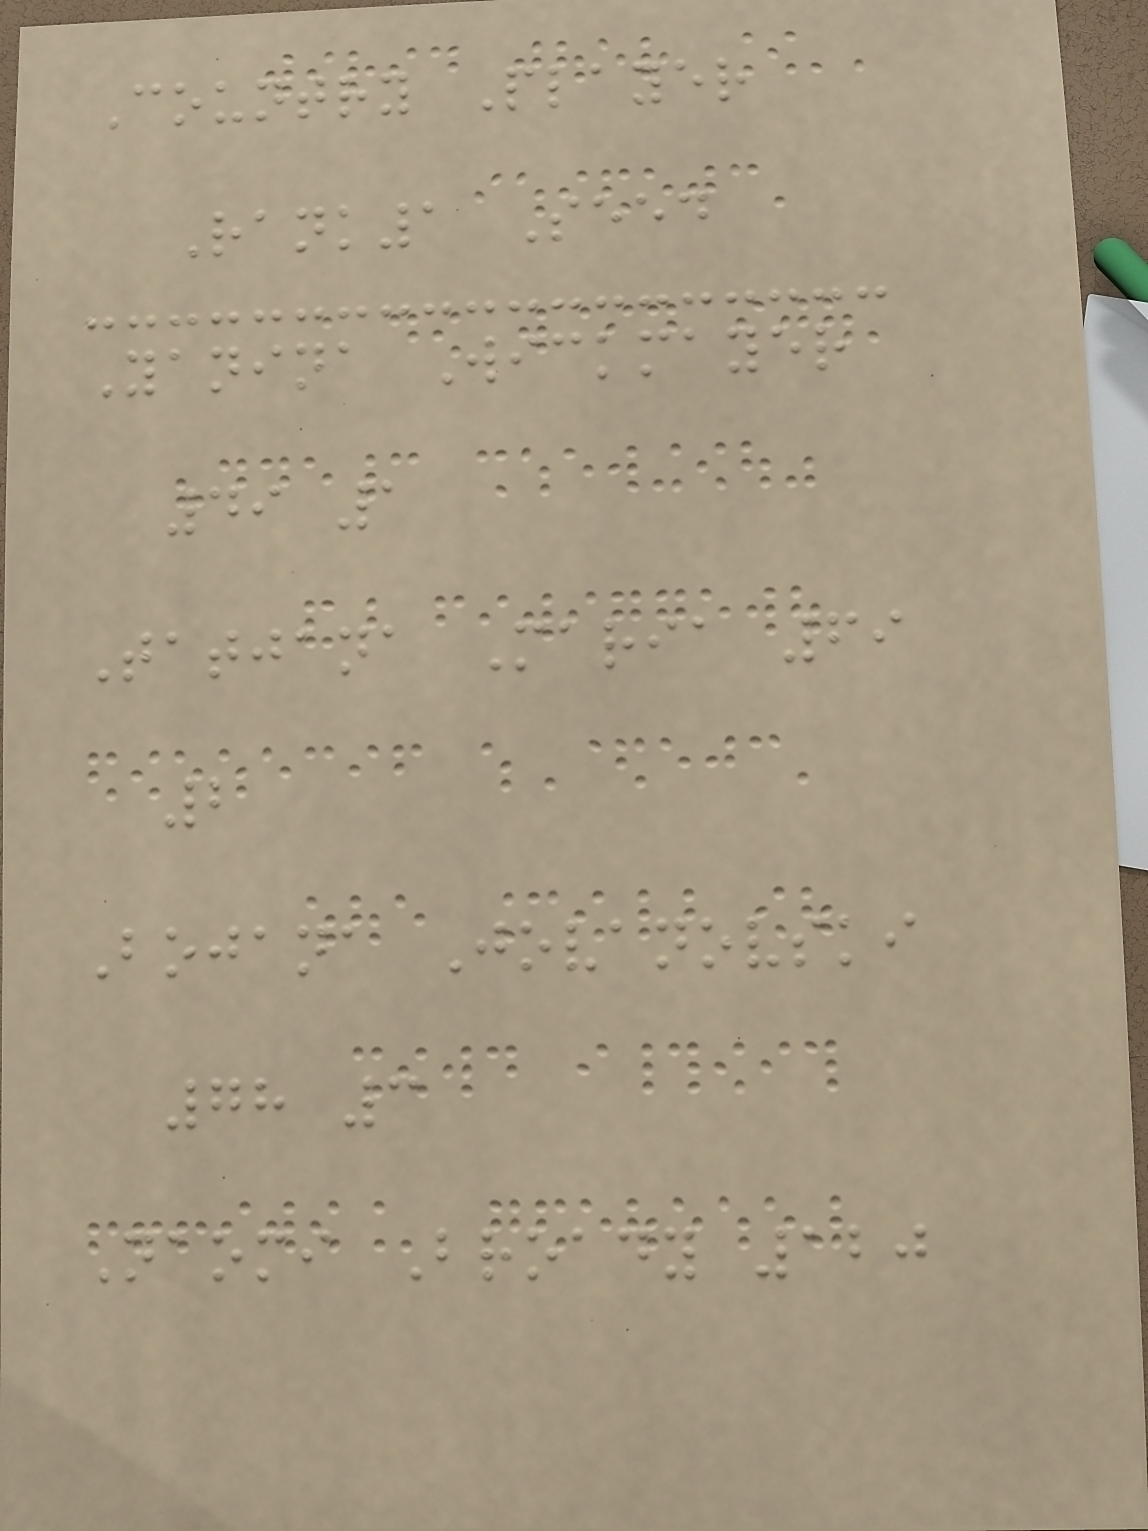Country Player
Rank1 Seed
Yanina Wickmayer
49 1
Tatjana Maria 69
2
Bojana Jovanovski
78 3
Naomi Broady 120
